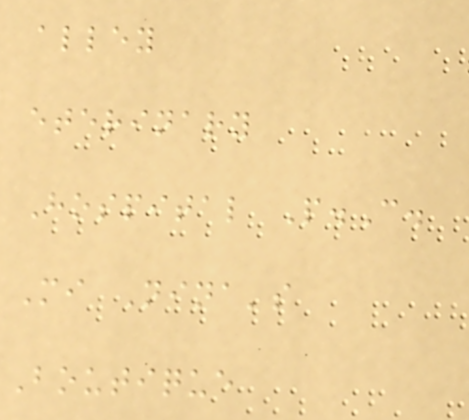alley
eterinary
Hospital P.C.
Mi Nina's
Boutique
